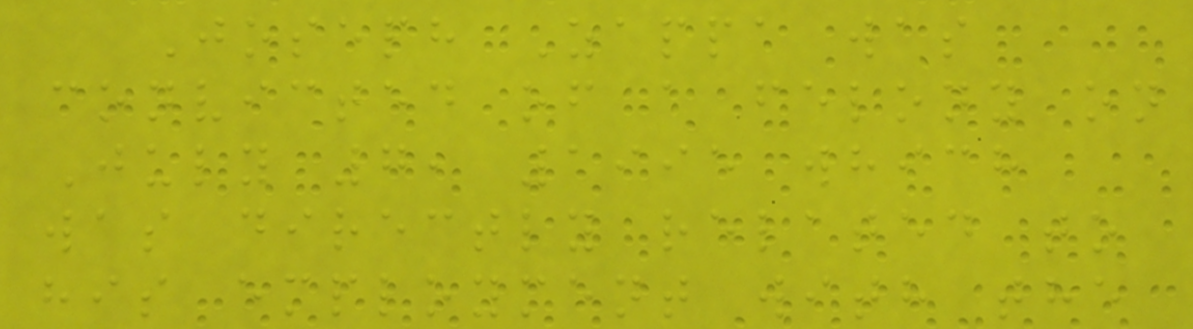Joseph Zappa was
convicted of a felony on
July 7, 1995 which
was directly related to
his employment with the
